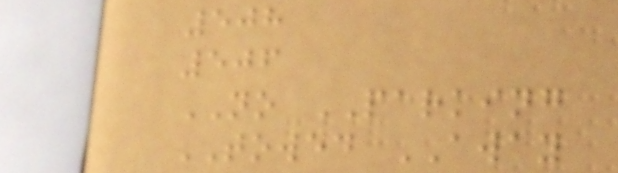508
506
NO PARKING
TOWED AWAY
